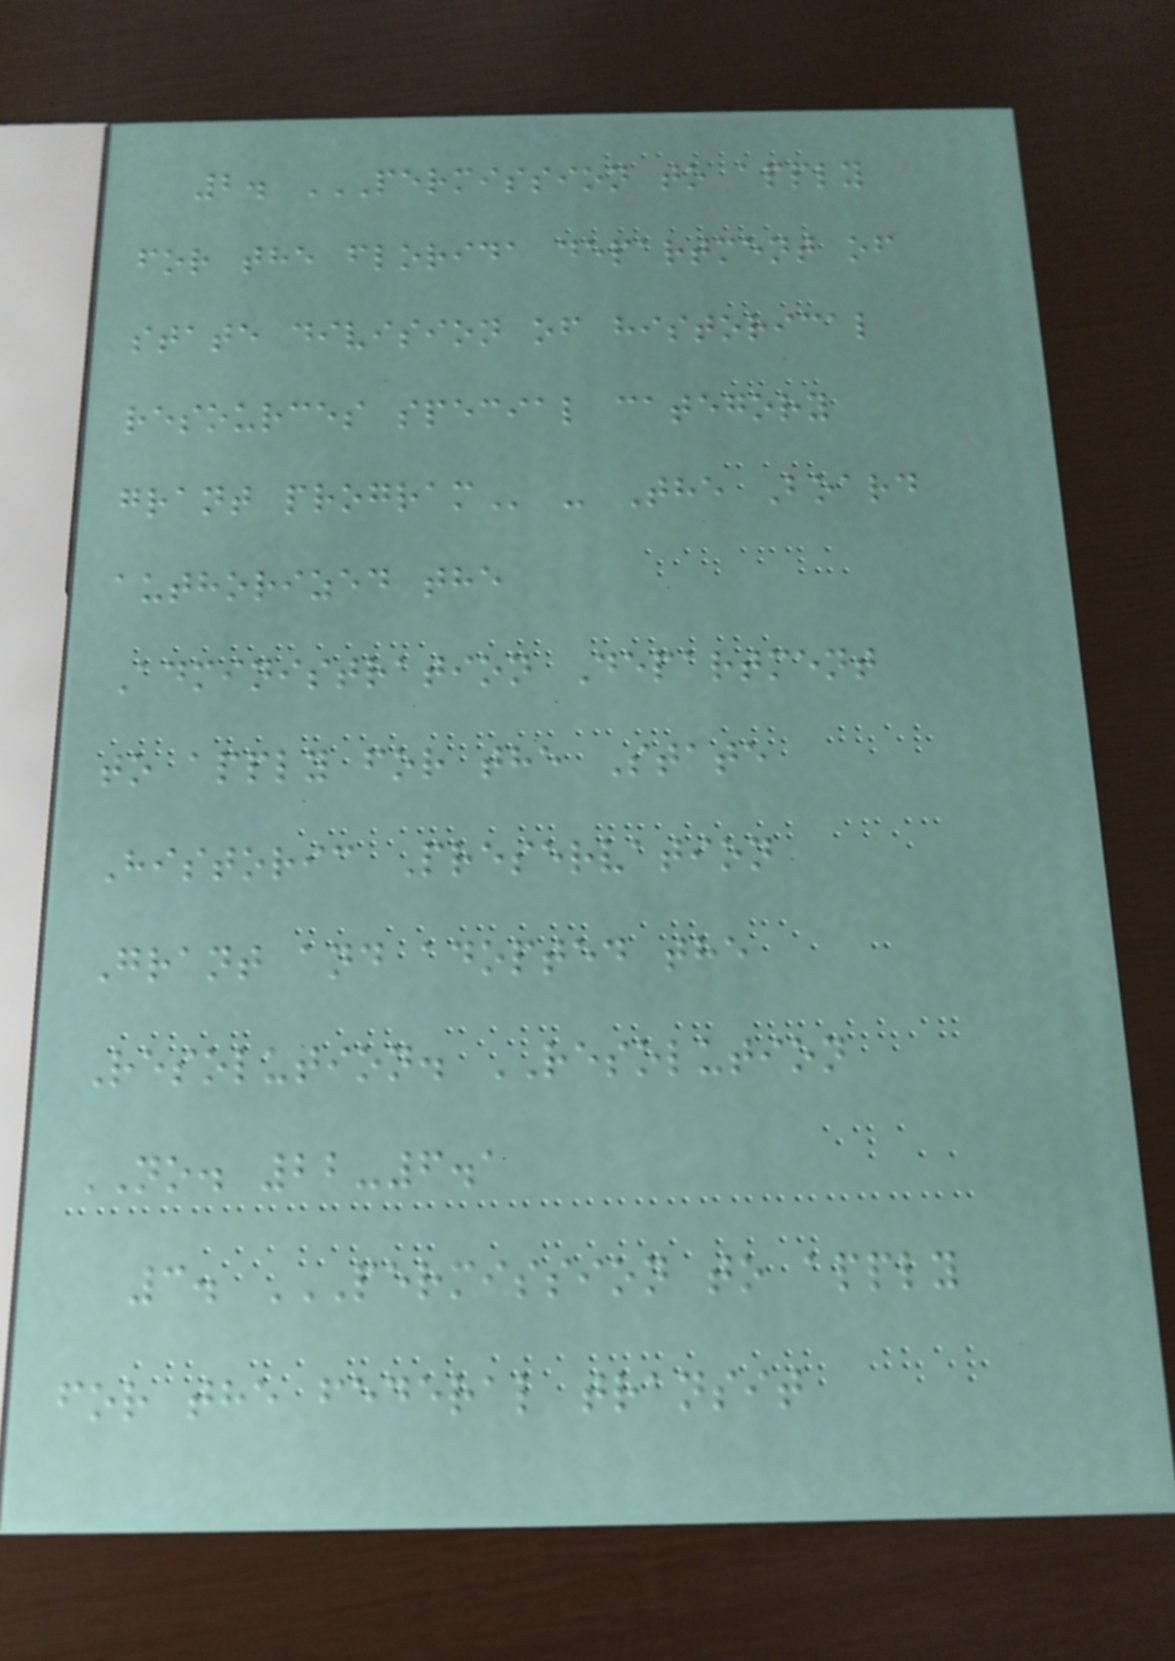2. PERMISSION TO APPLY
FOR THE FLORIDA DEPARTMENT OF
STATE DIVISION OF HISTORICAL
RESOURCES SPECIAL CATEGORY
GRANT PROGRAM - The Board
authorized the
Administration Department
to apply for the State
Historic Preservation
Grant and adopted the
Resolution. RESOLUTION
NO. 22-6.1
3. PERMISSION TO APPLY
FOR THE FEDERAL TRANSIT
